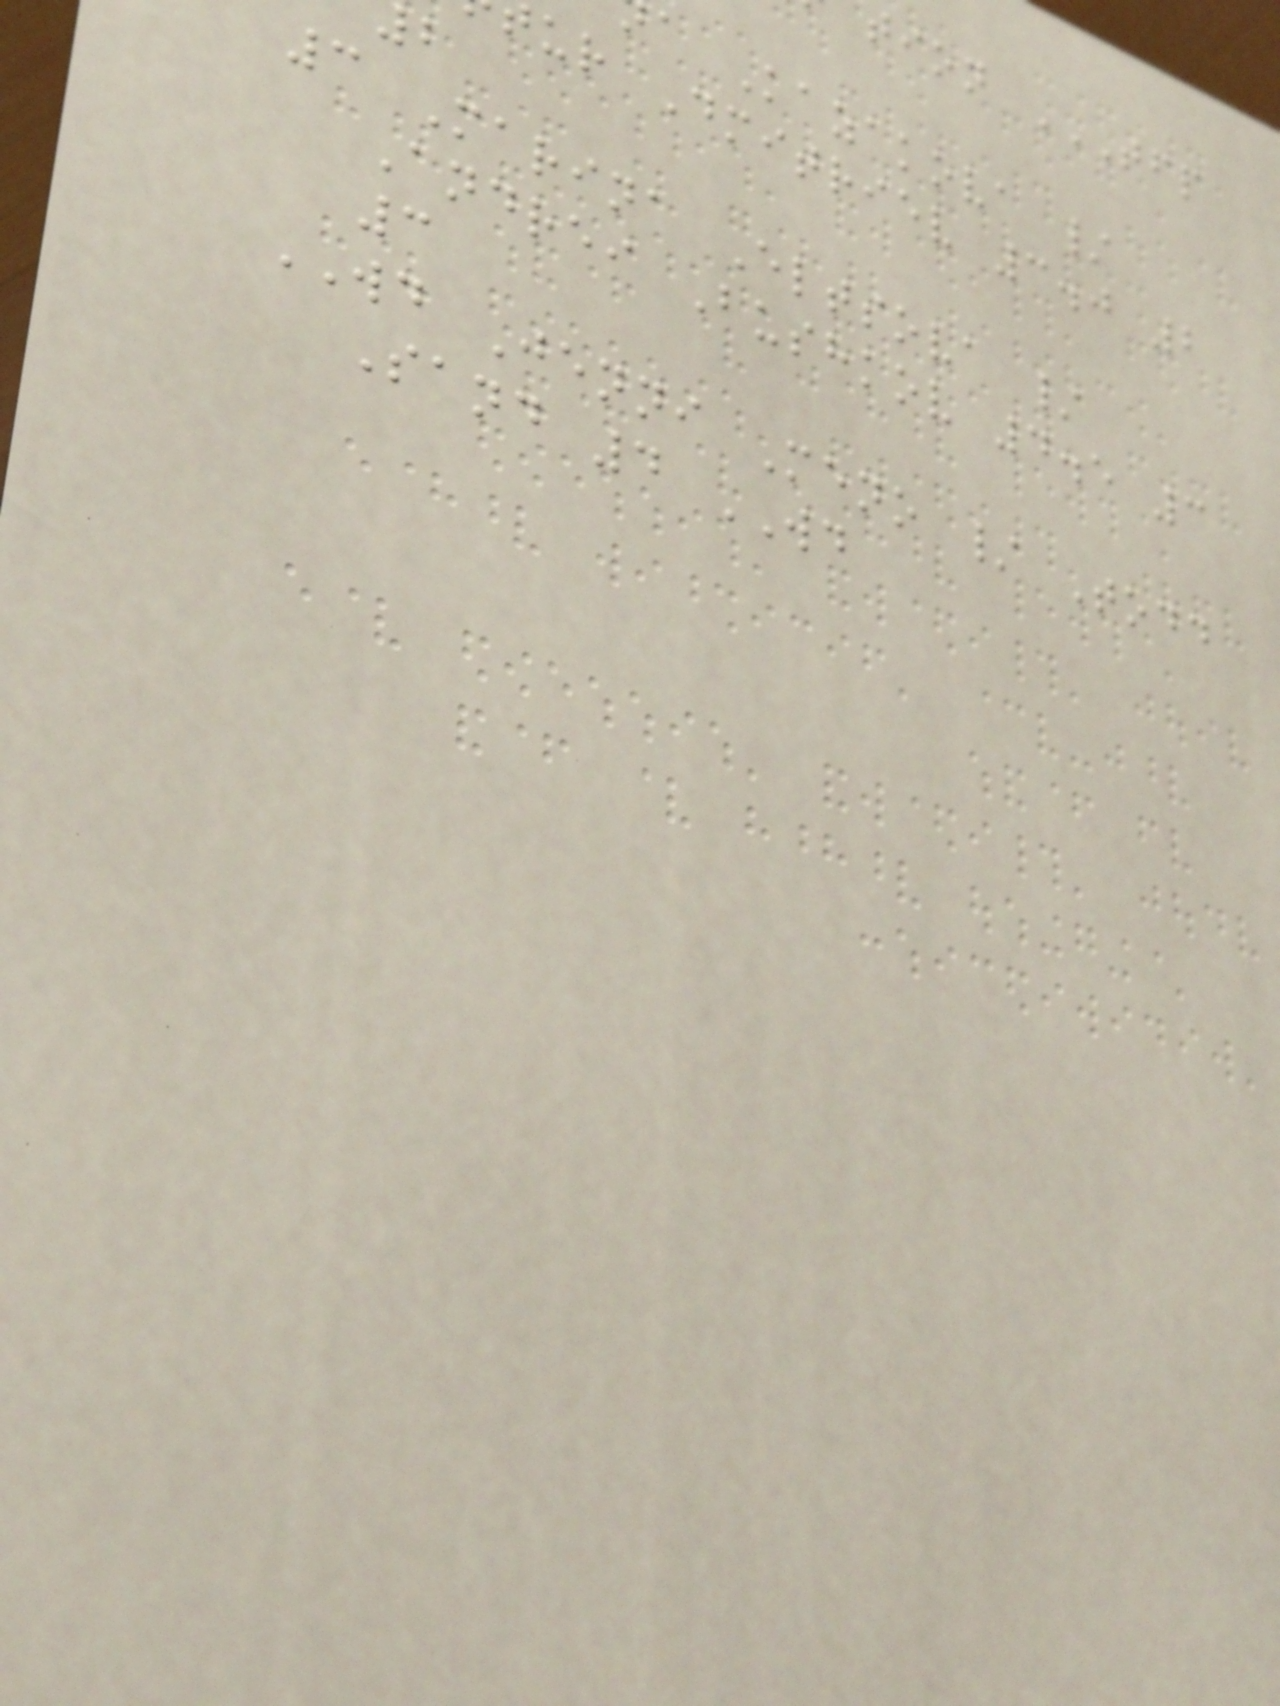a Kazakova /
ur Dmitriev 3.0 2
3 Marina Eltsova /
Andrei Bushkov 4.5 3
3
WD Jenni Meno / Todd
Sand 4 WD
